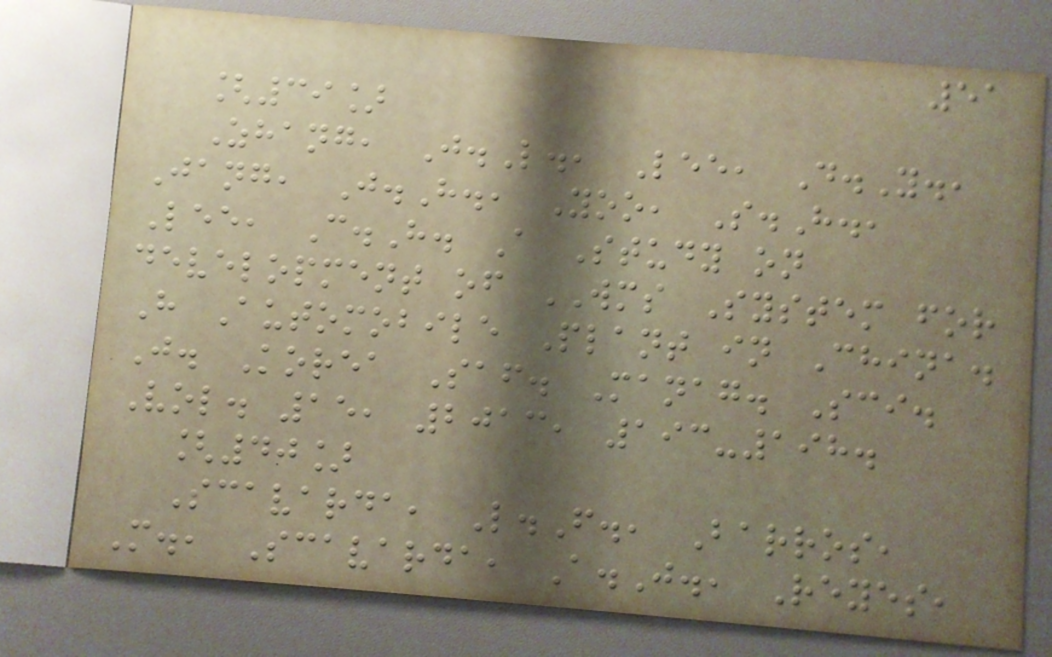51
[39]
Zhang, J.L., Lee, D.Y.,
Jang, J.H., Yoo, S.H.,
Lee, C.H. A Study on
development of WMS System for
H Automobile Plant in China.
J. Korea Saf. Manag. Sci.
Vol. 15, 2013, 193-198.
[40]
Scavarda, L.F., Barros,
M., Scavarda, A.J., Reyes,
